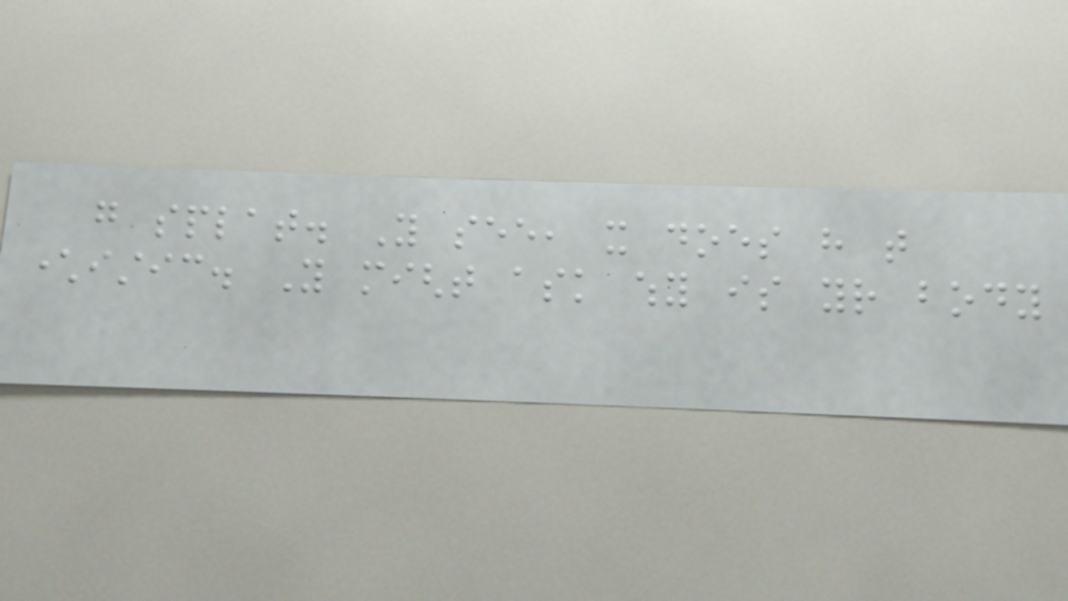go splat. You see, it does have that
characteristic. You might ask why is your body
